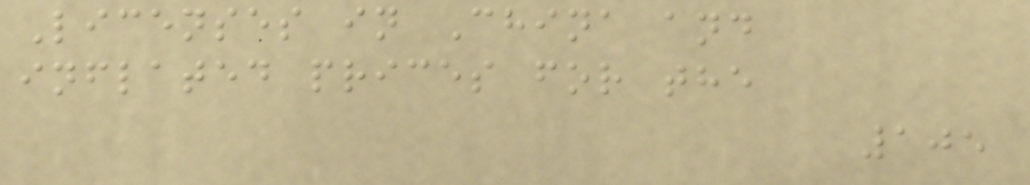Licenses in China and
inflated prices for the
105
